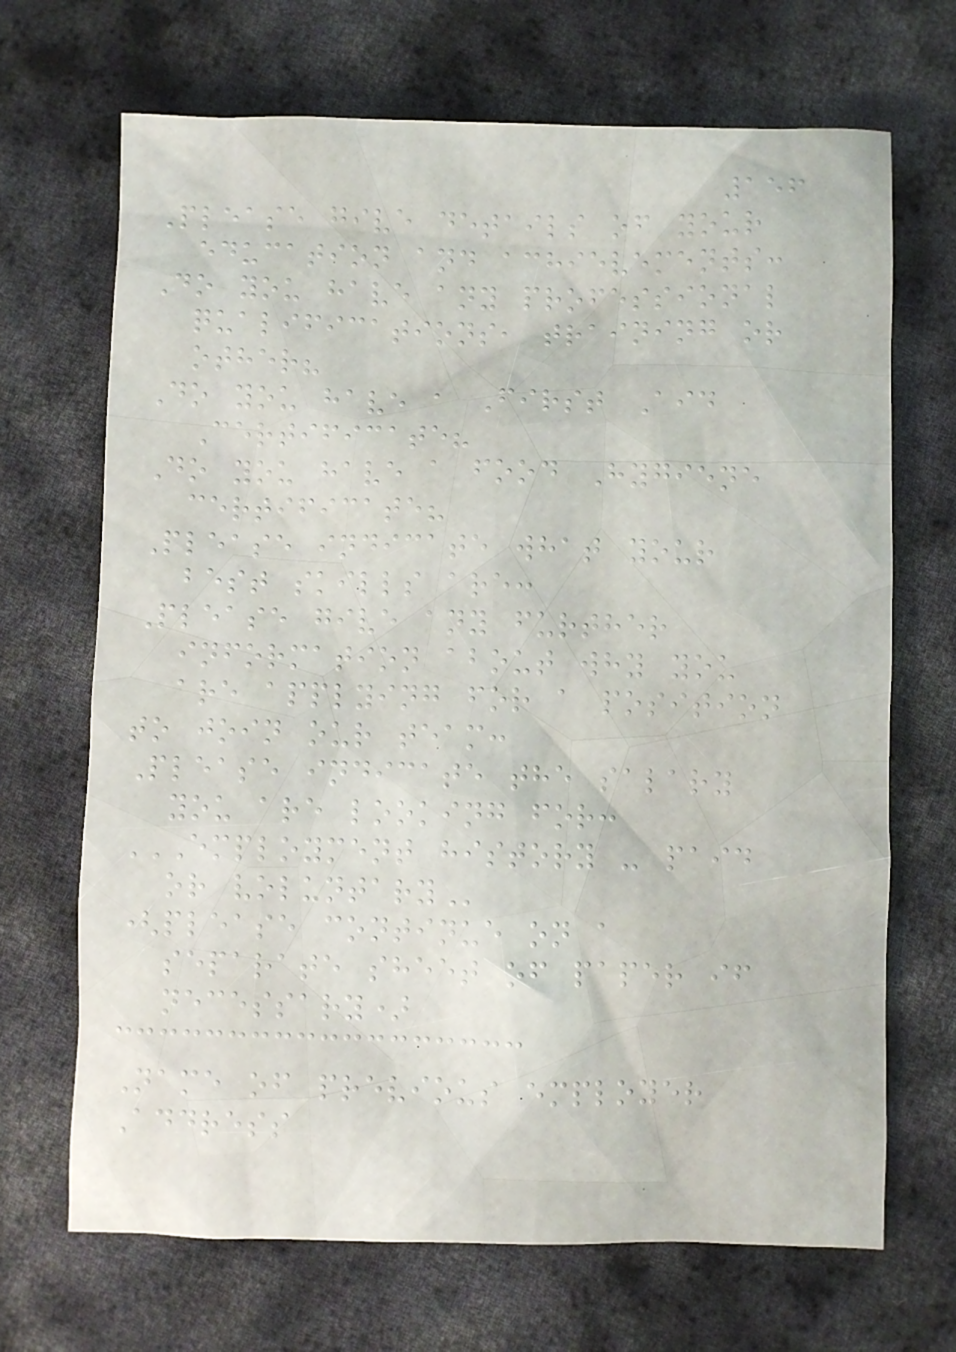156
Please give details of your
education and achievements:
Do you have any professional
qualifications, training or
other?
Do you have a First Aid
Certificate?
Do you have a food Hygiene
certificate?
Please indicate what your
best skills are:
Please give any further
information about why you
are applying for a position
to join our team:
Please indicate the salary
you are looking for:
EMPLOYMENT HISTORY - PAID
OR VOLUNTARY
(please continue on a
separate sheet of paper if
necessary)
Name of previous employer
Address
